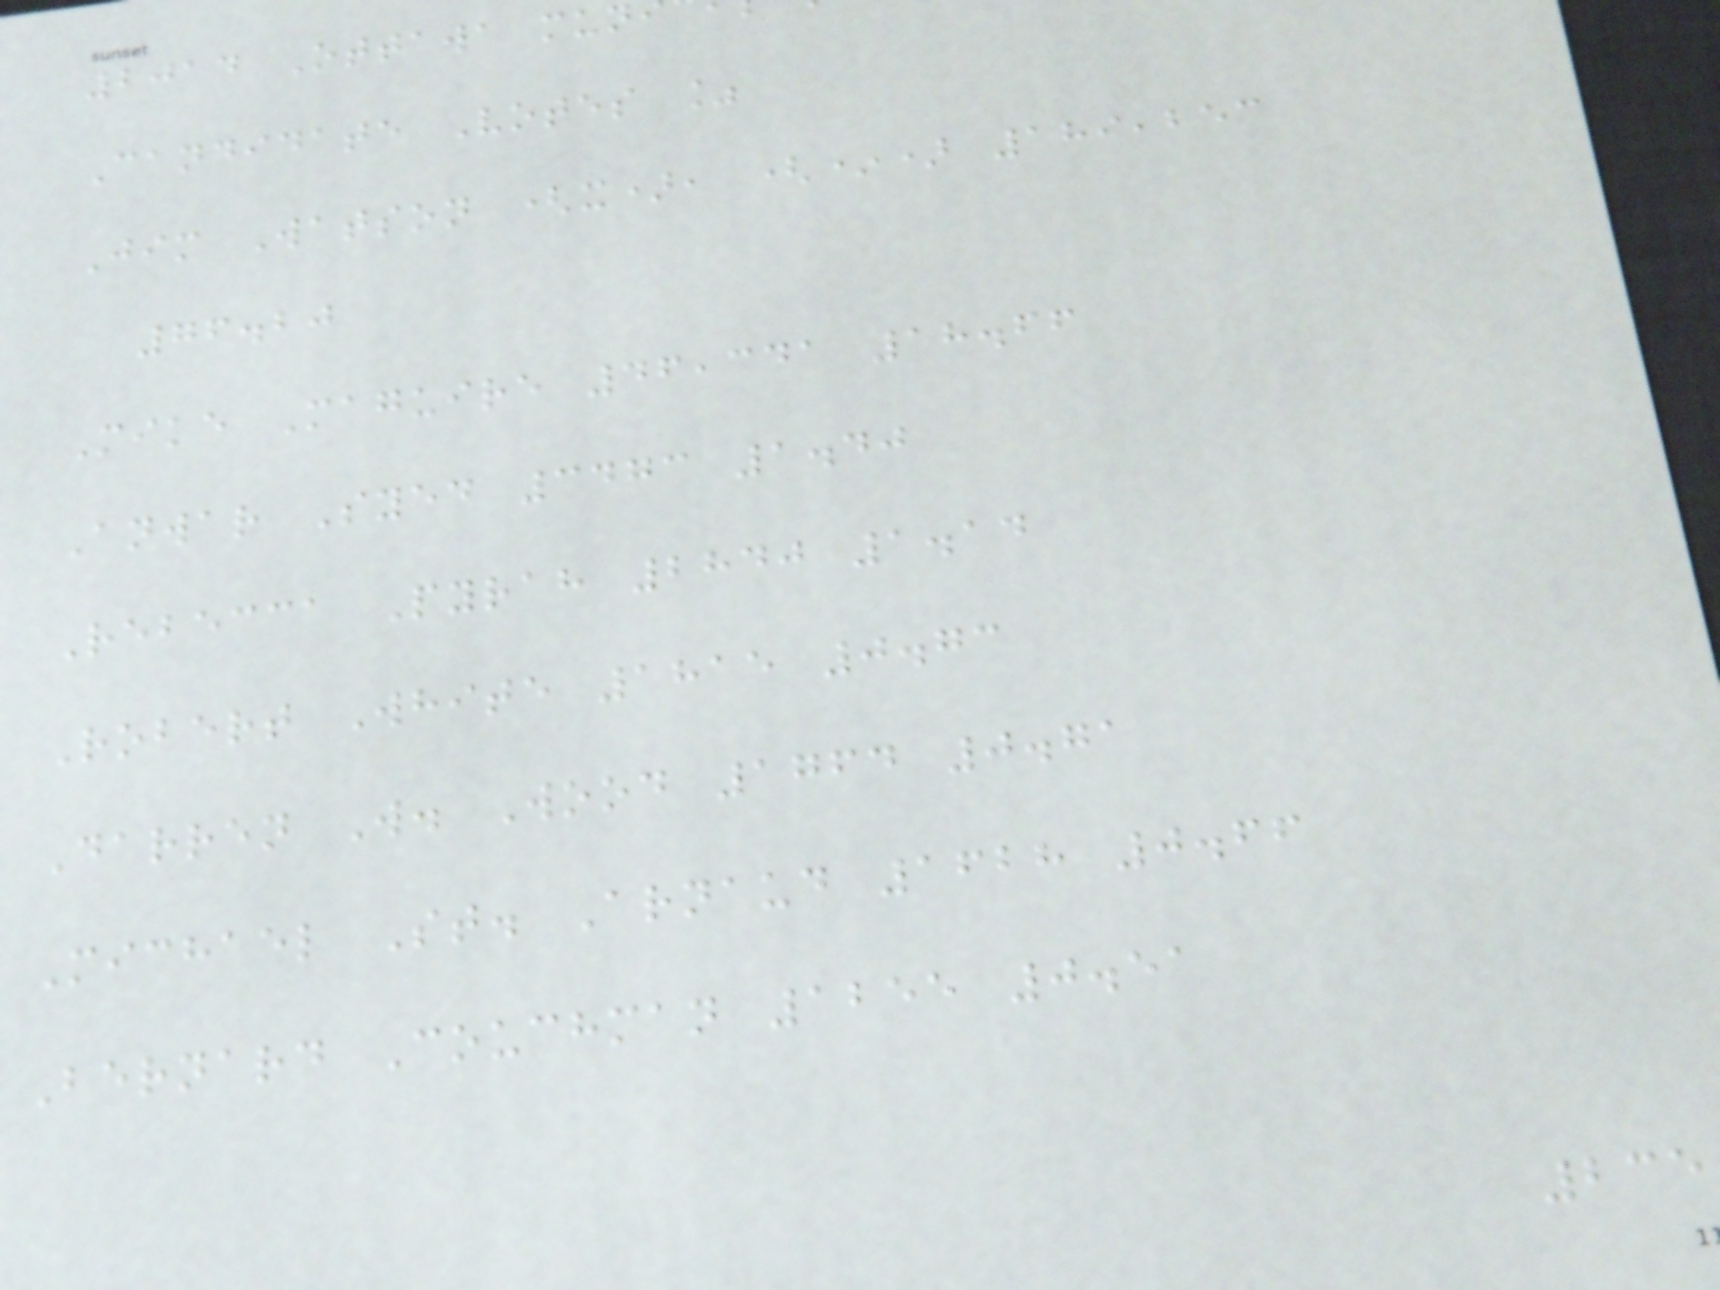2014 Ottawa mun
Candidate Votes %
Jim Watson (x), (*) 189,253
76.20
Mike Maguire 46,341 18.66
Anwar Syed 3473 1.40
Rebecca Pyrah 2840 1.14
Robert White 1815 0.73
Darren W. Wood 1764 0.71
Michael St. Arnaud 1628 0.66
Bernard Couchman 1255 0.51
235
